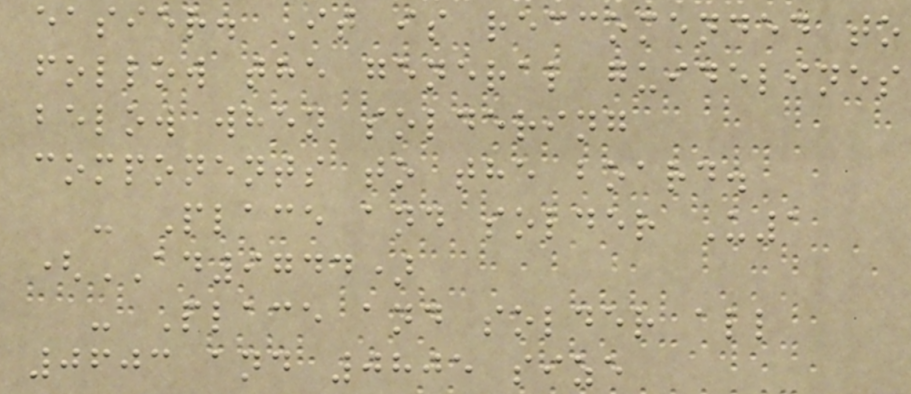easier. It is reccomended to
follow the general guidelines
below when soldering
components to the board.
- Place and solder U1
(AD9744)
- Place and solder all
0603 and 0805 size
